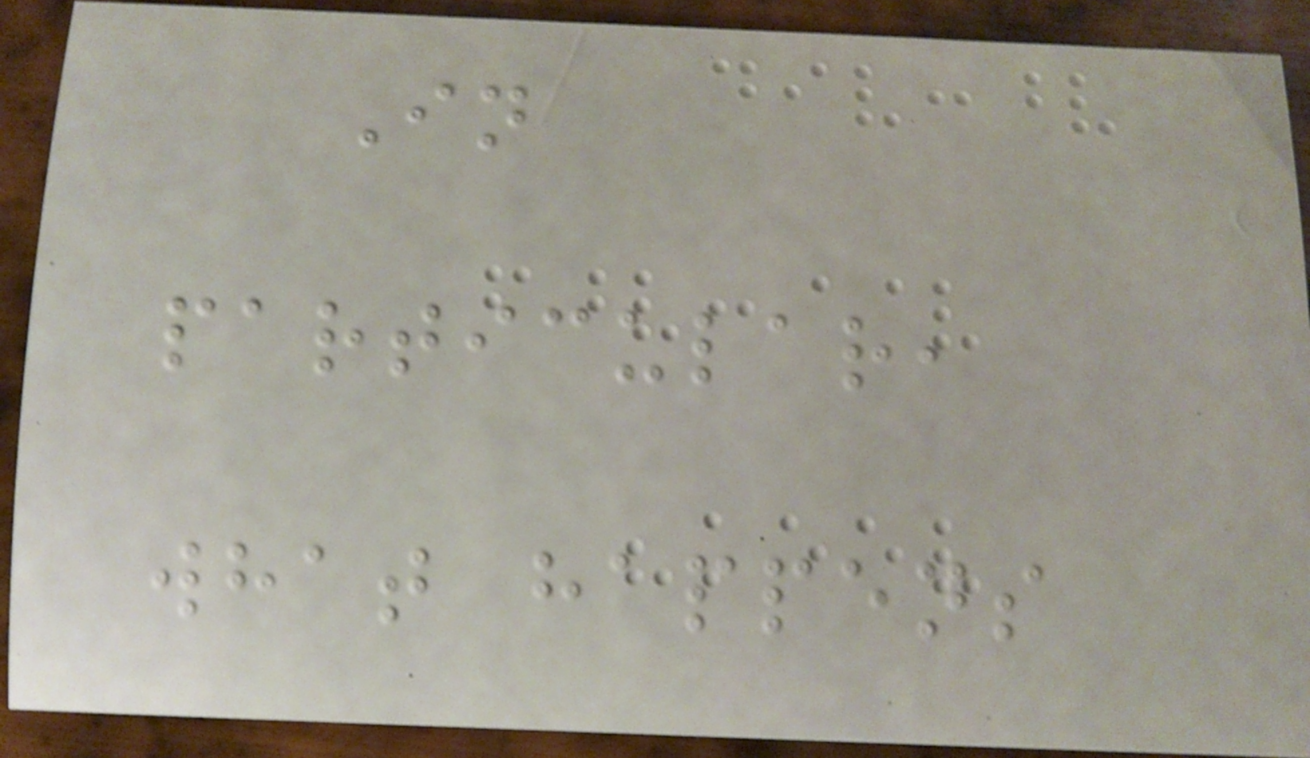In
particular,
what happens
